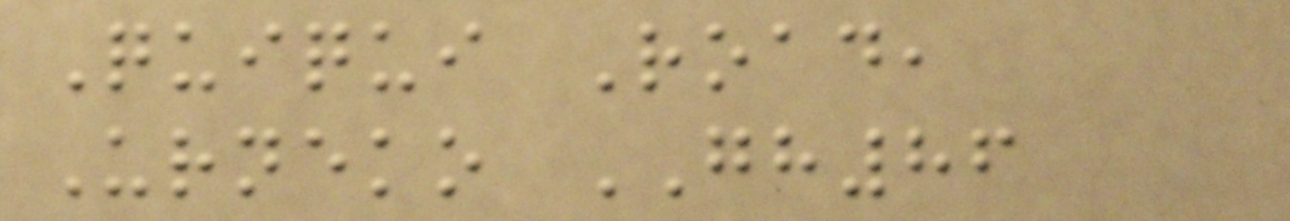Quiqui Road,
Urneko GH86
